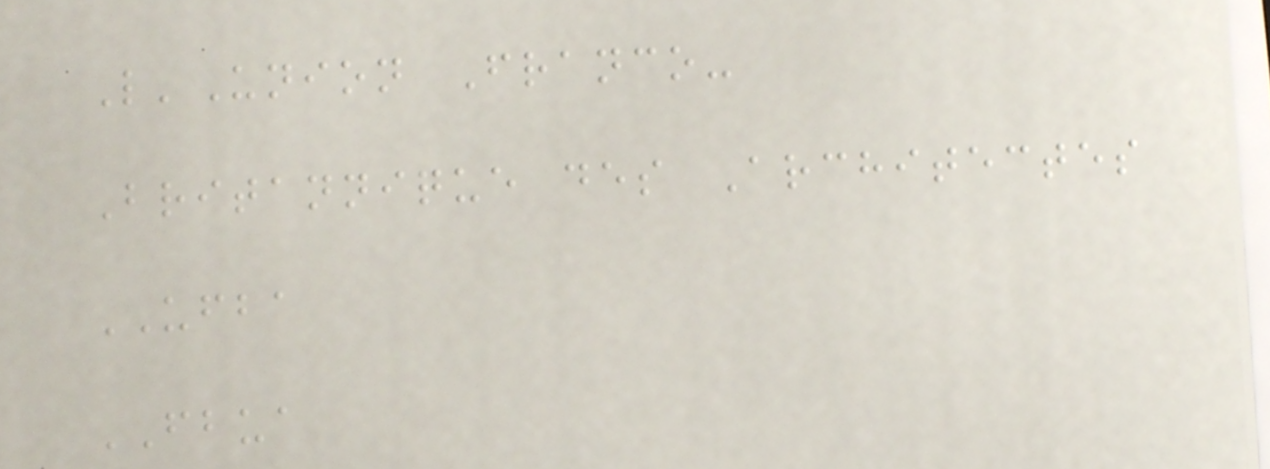L'Union Franco-
Britannique des Architectes
UFBA
FBUA
